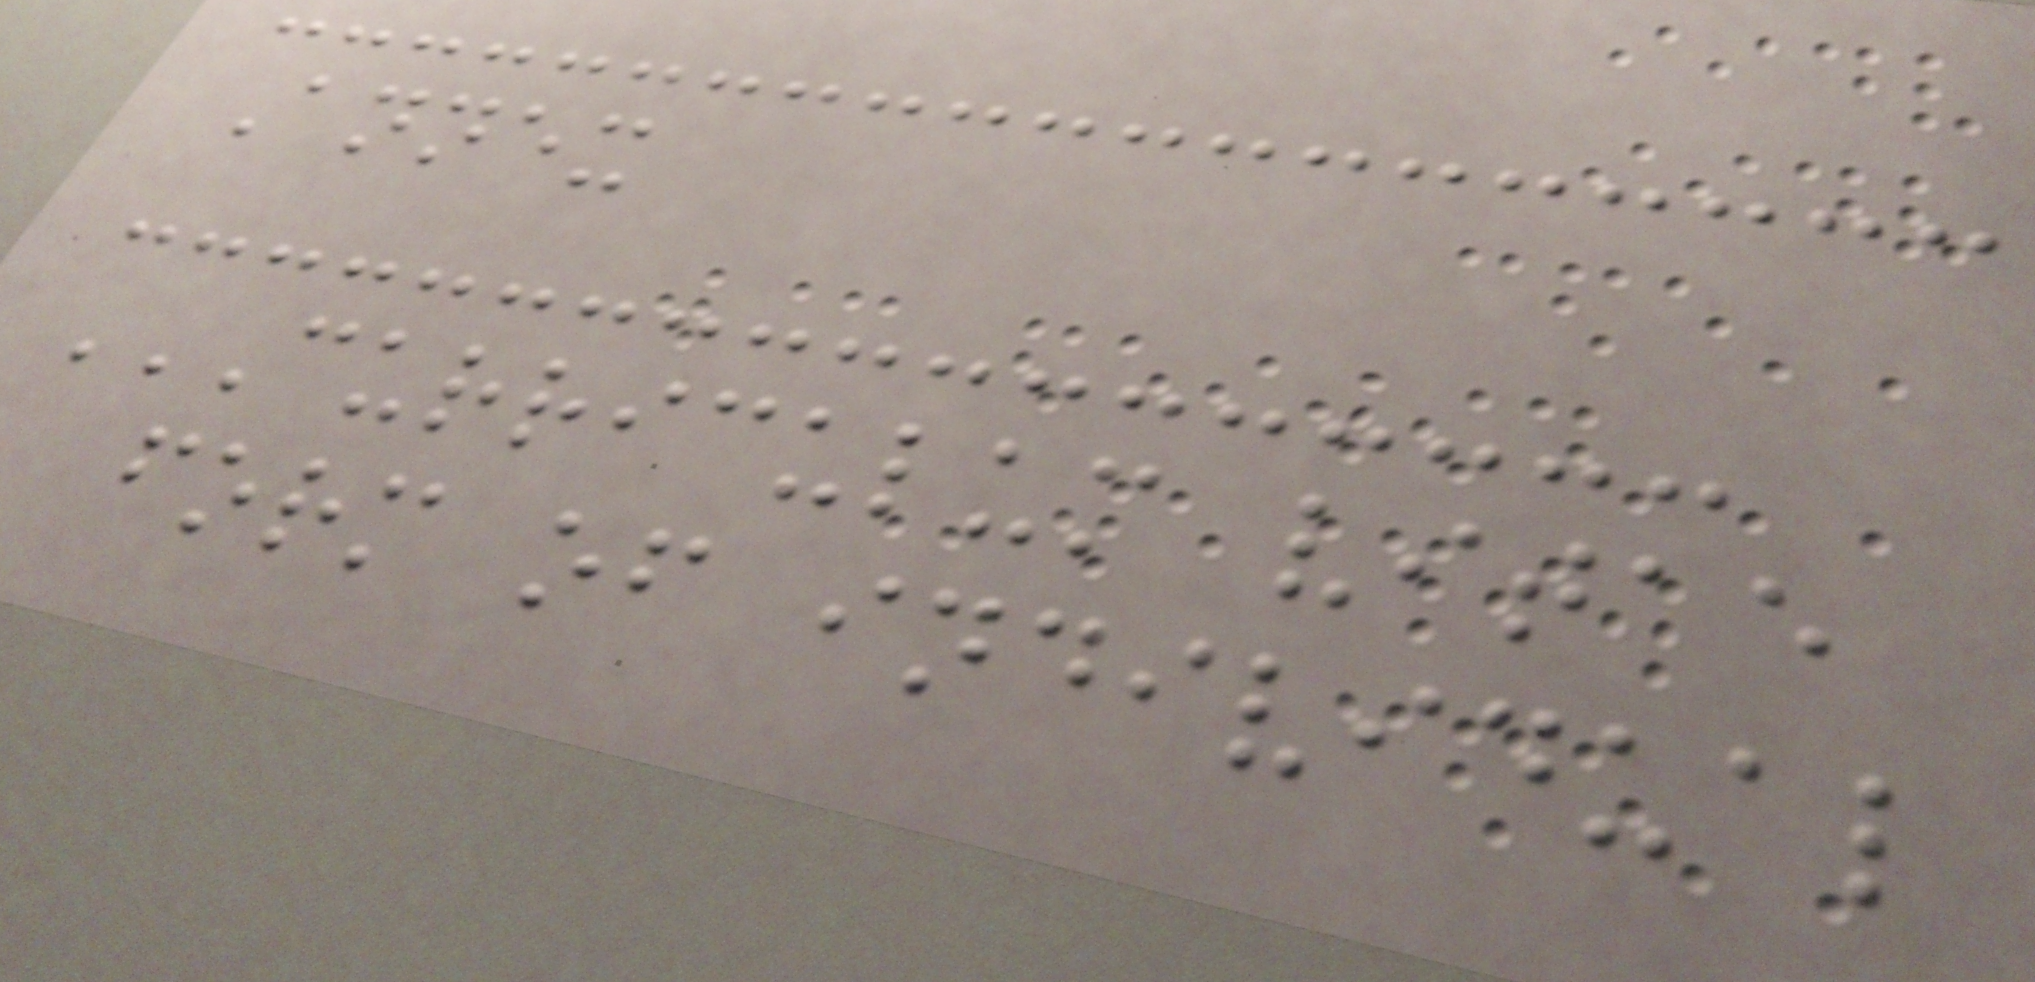Annex
CURRICULUM VITAE
FORM OF INDIVIDUAL
